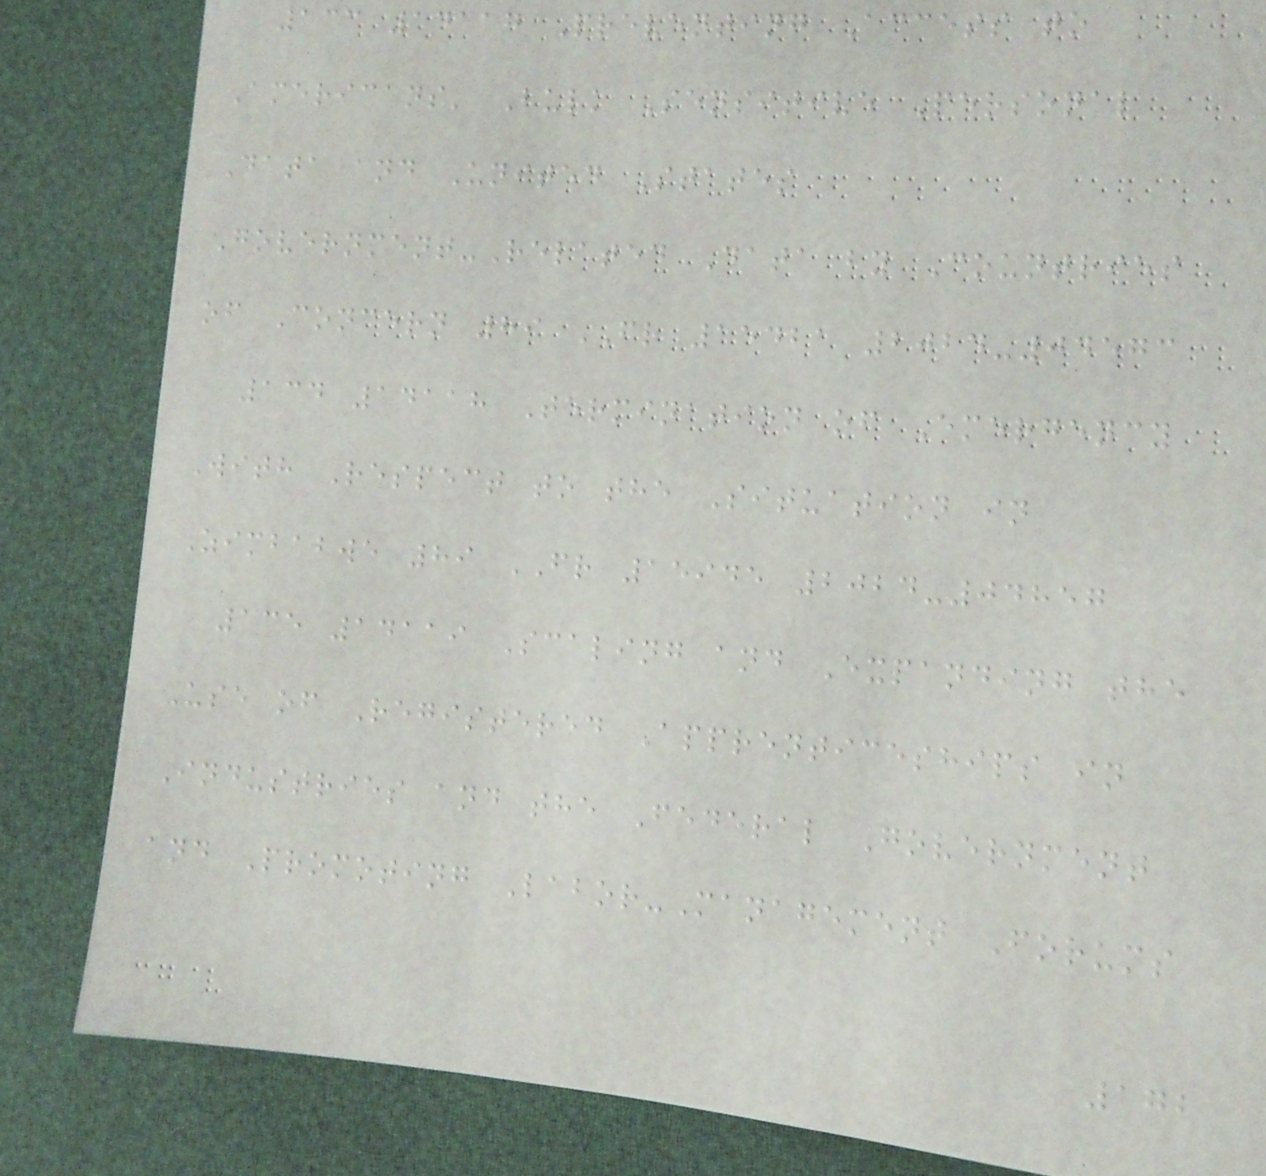133 14117 Preventing Access to
Americans' Bulk Sensitive Personal
Data and United States
Government-Related Data by Countries
of Concern 89 FR 15421 2024-04573
134 14118 Termination of Emergency
With Respect to the Situation in
Zimbabwe 89 FR 15945 2024-04857
135 14119 Scaling and Expanding the
Use of Registered Apprenticeships in
Industries and the Federal Government
and Promoting Labor-Management Forums
172
